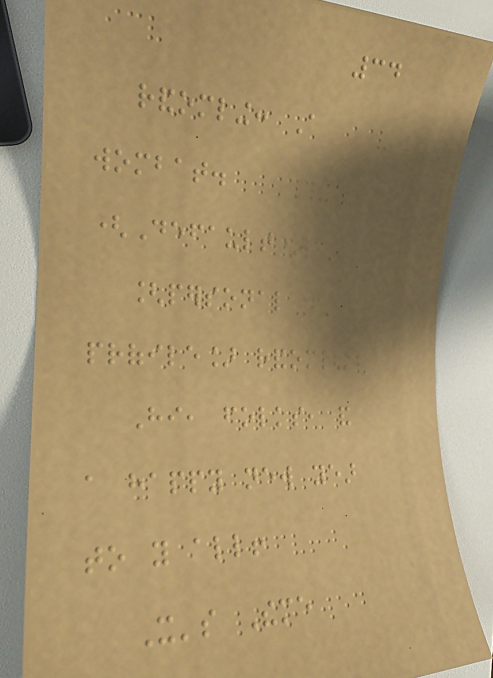34
randomling: A
wombat.
(Default)
[personal
profile] randomling
Hi, folks, and
a happy new year
to you all!
It's Theme
